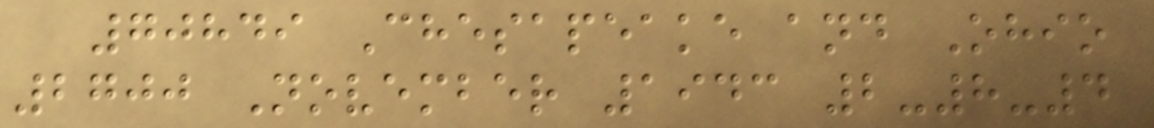70849 Chesapeake and Ohio
2700 November 1943 2-8-4
